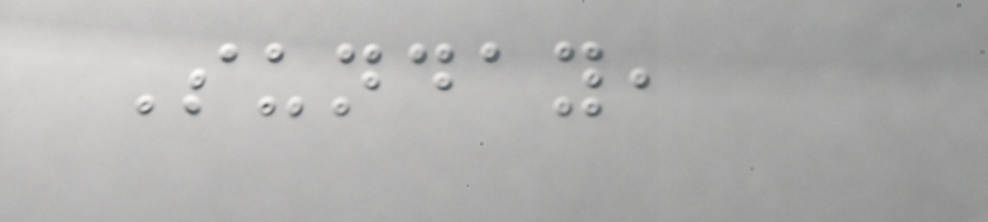Sunday,
